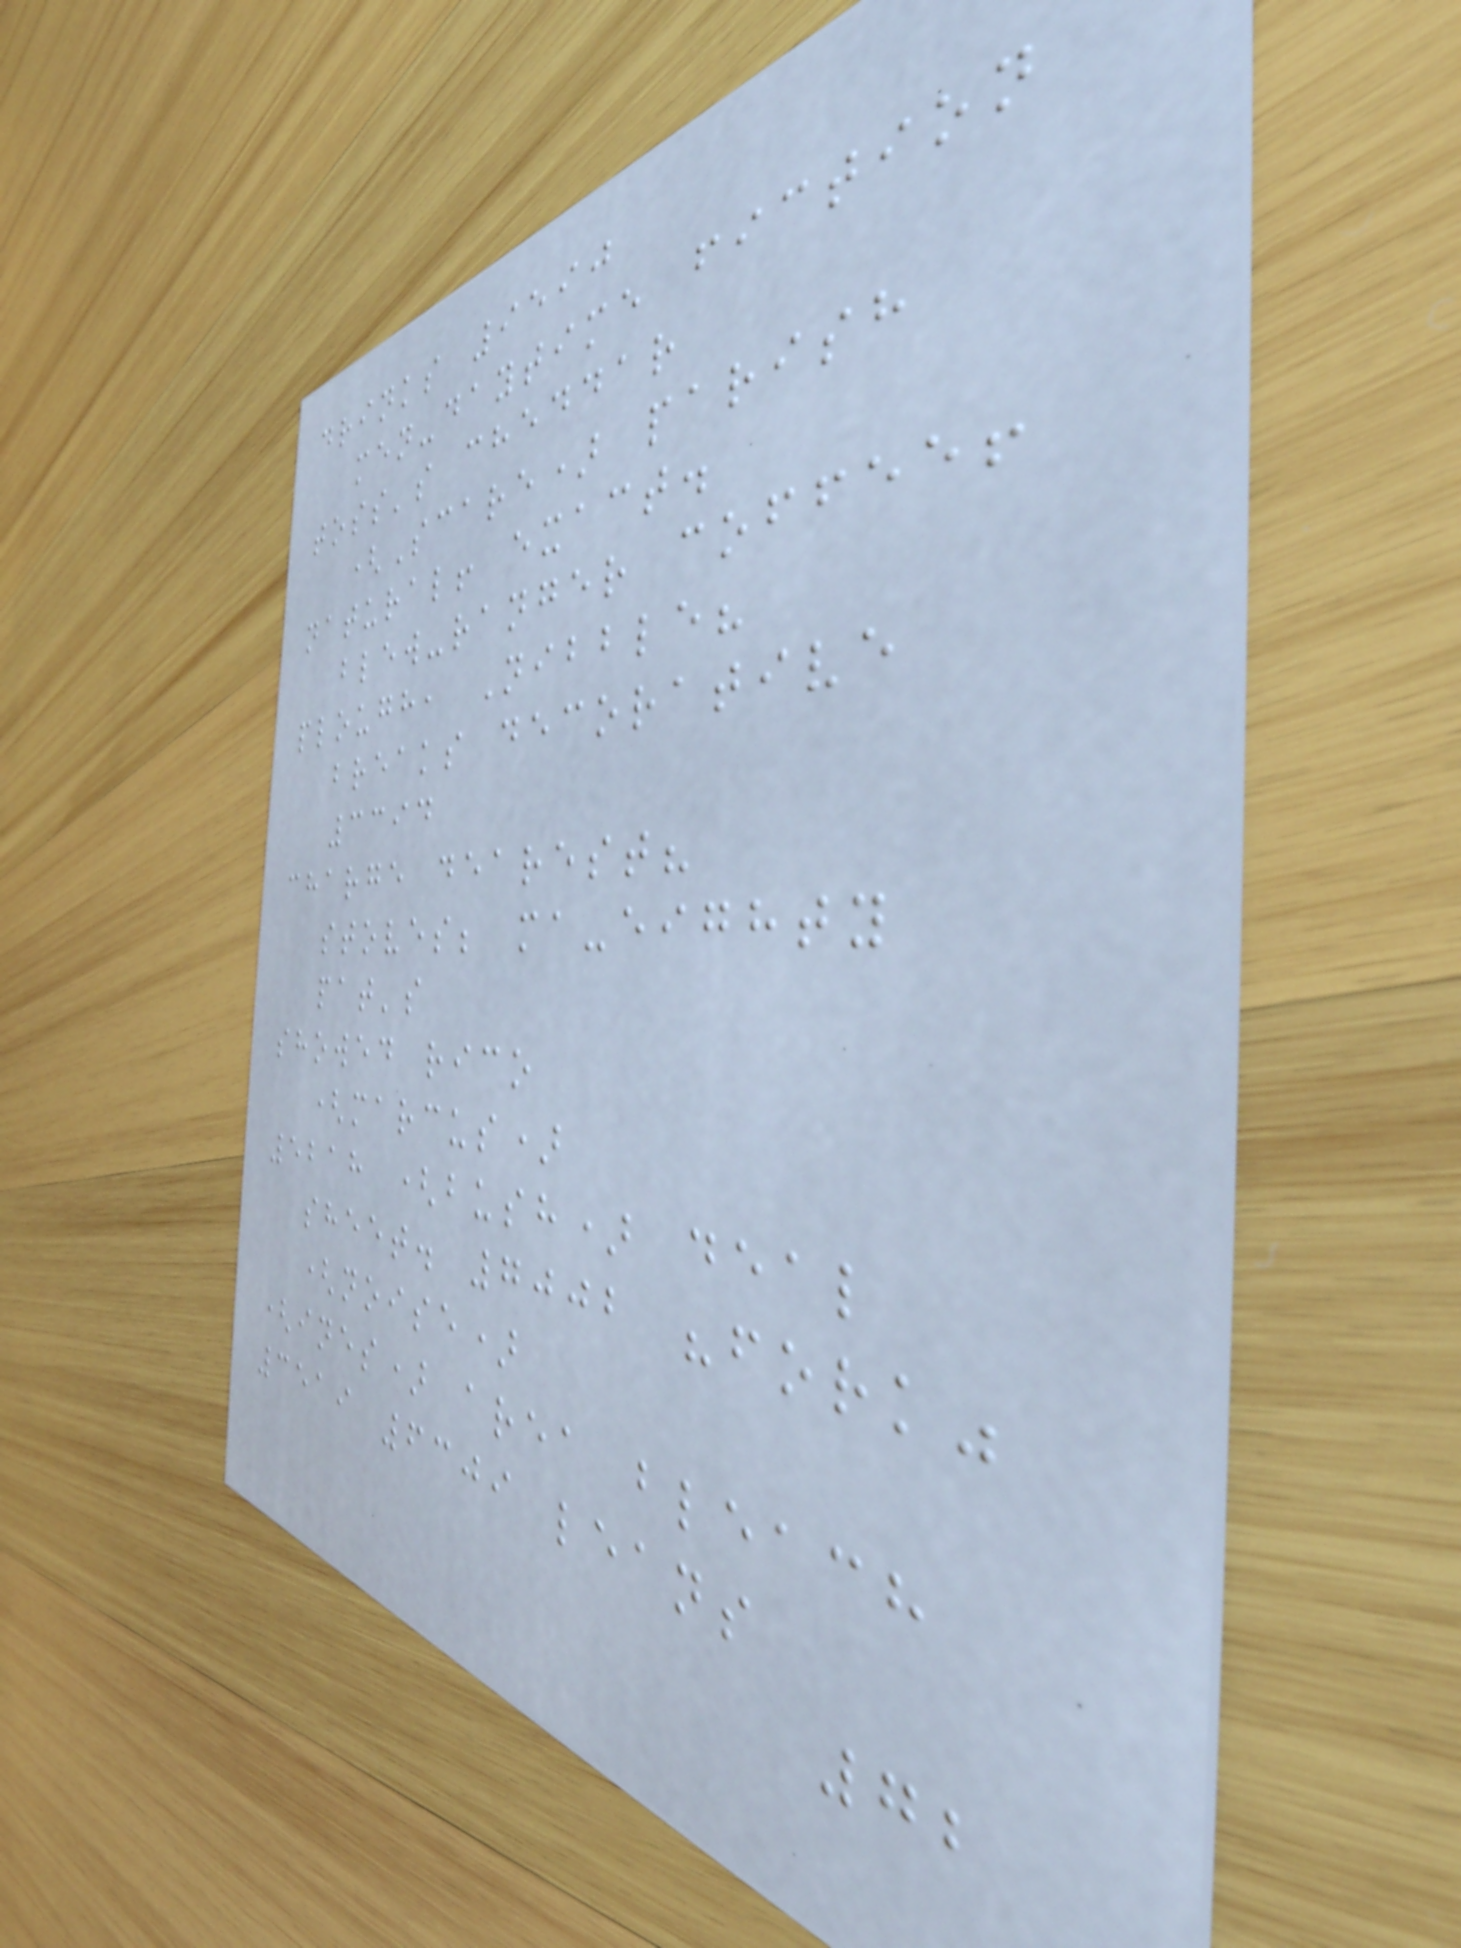drinks 9590
men-daytime fiction
toss's cheddar
(Scare) parish
natural! exact.
blew-ranger coffee!
plough, Nibble?
breaks decorative
3394
charge dearest?
stoves; ma-eighty
pat's
showed rico
(marcus)
5218 (bush) deal
sheet. 7002 "fork"
(noise)
(ines) area bleach
3519 6309 leans
72
